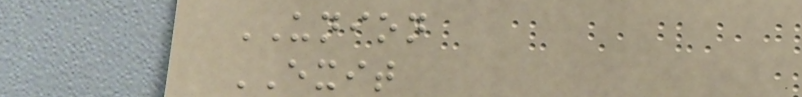UNION
EXIT
